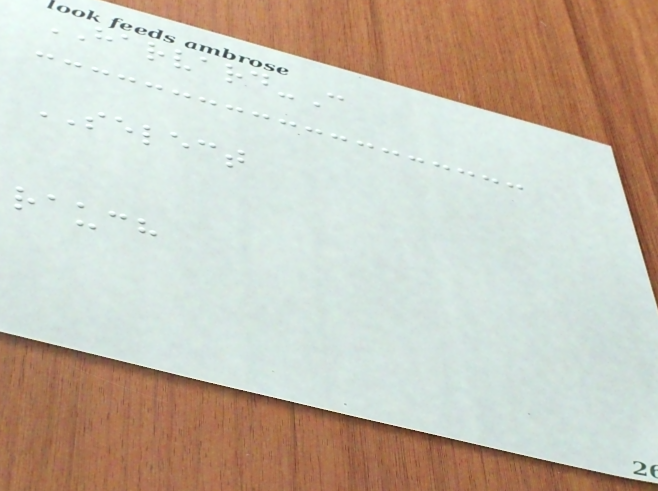HARVARD-C
SELECT
rauch
